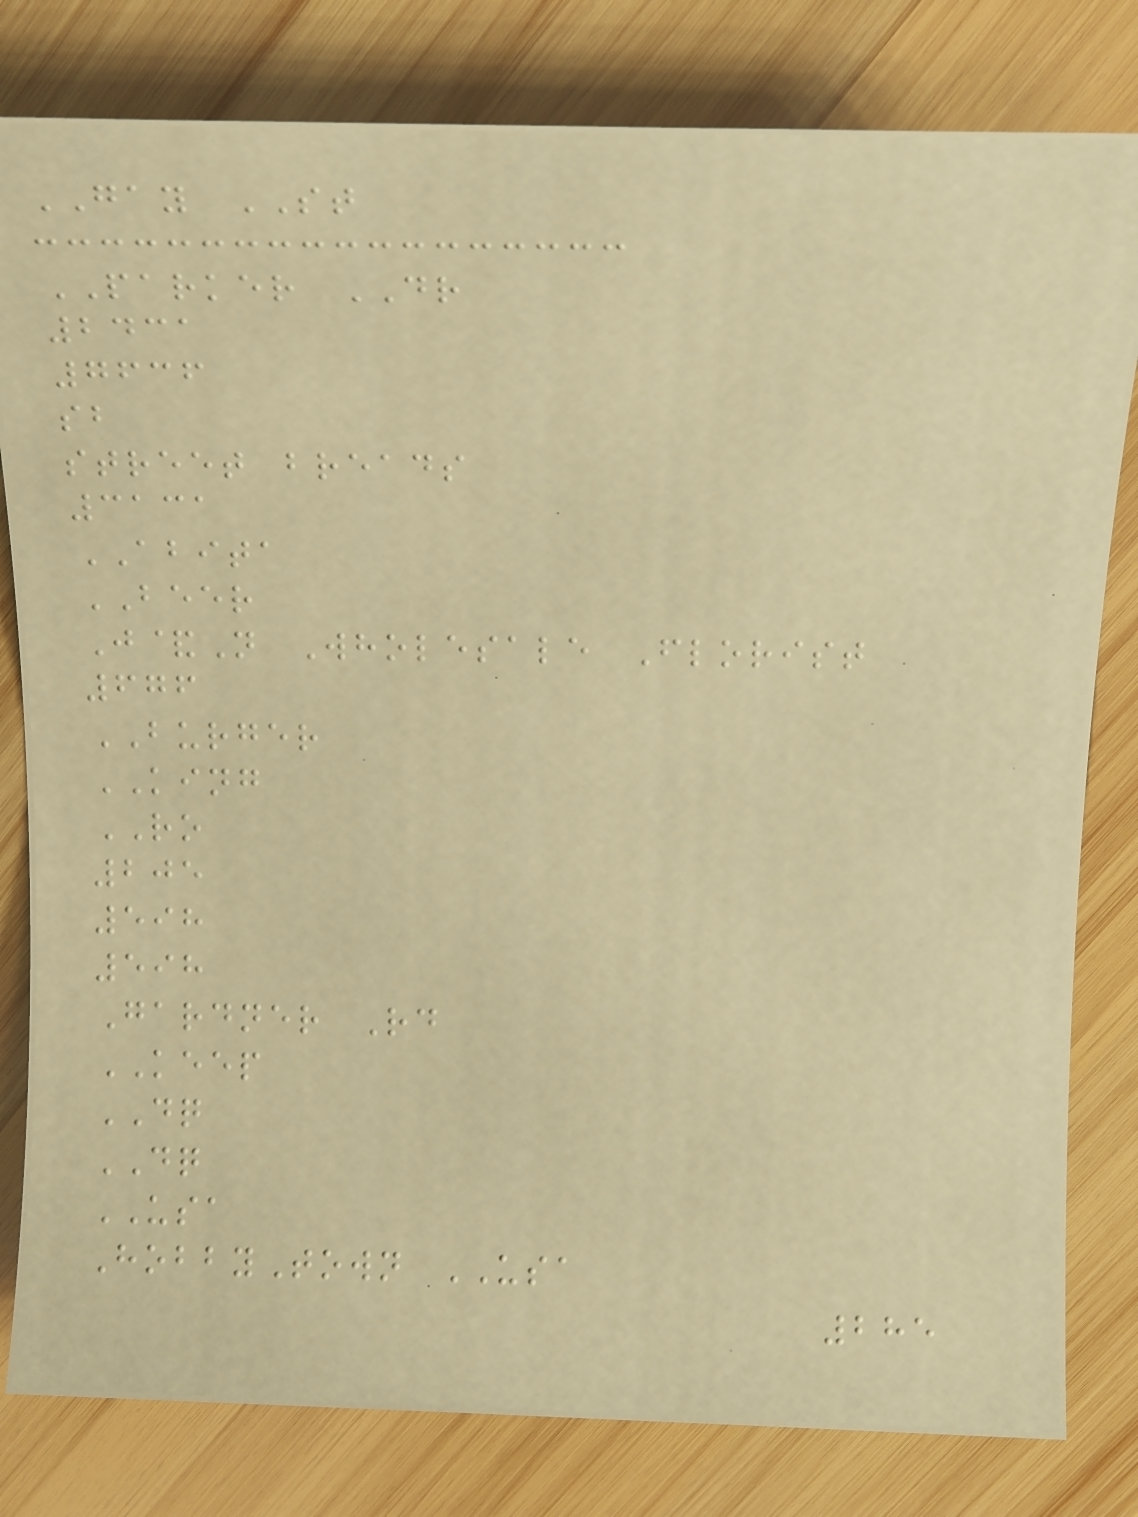GAY ST
PARKER DR
2431
7636
sb
street breads
3131
ABITA
BEER
J&N Wholesale Florist
676
BURGER
KING
RO
205
598
598
Gardner Rd
KEEP
DQ
DQ
USA
HobbyTown USA
285
